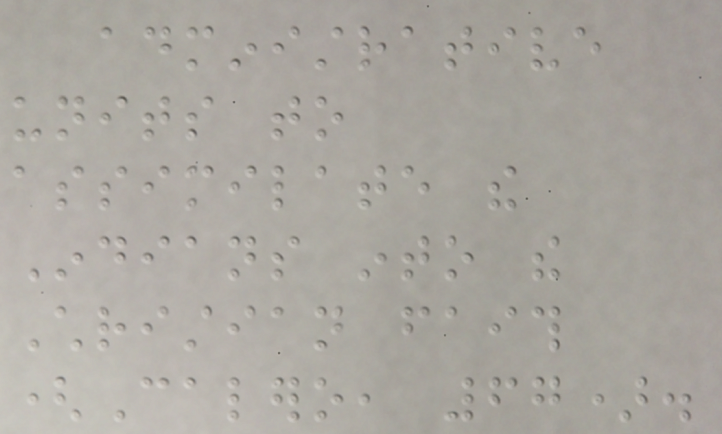administrative
units to
assimilate the
Indians into the
Christian faith
(Calero, 67).
